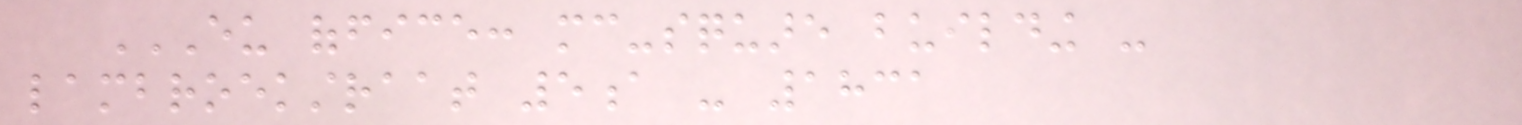EU OFFICE: MC-SQUARE BUILDING -
LAMBROEKSTRAAT 5A - 1831
